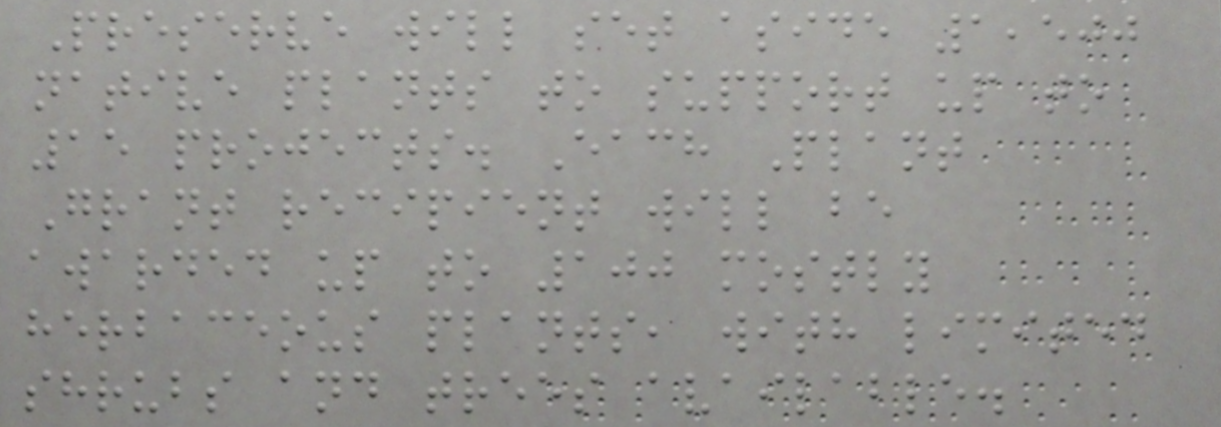Preserve will set aside 1,500
native plants to support up to
15 projects. Each Plant
Grant recipient will be
awarded up to 100 mostly
herbaceous plants, with limited
shrubs and trees available.
